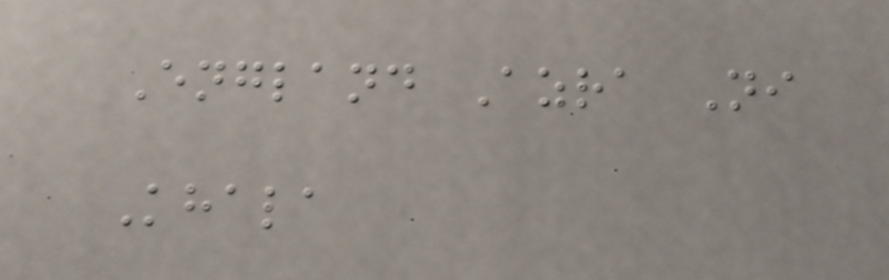England Azra Ni
Khala
